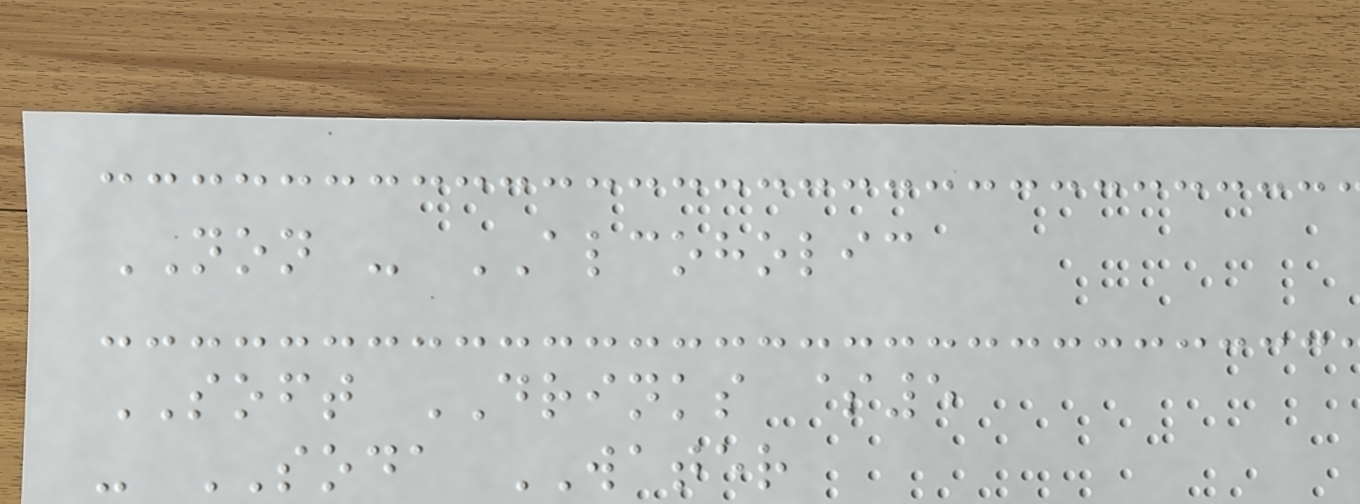NON - ALCOHOLIC
SOFT DRINKS $5
- SODA WATER
